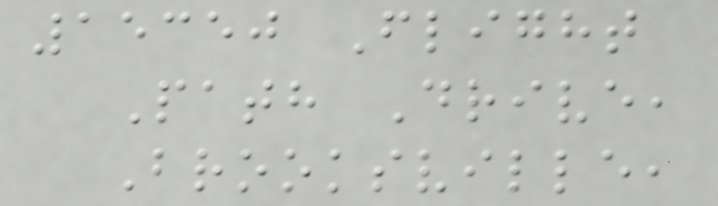15350 Flight
Path Drive,
Brooksville,
